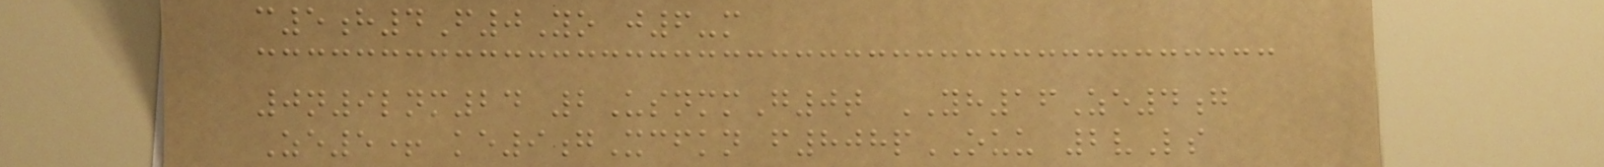c5h4F0Yo j6-m
0n9lnm24 2UsnmmG0t YH16Ze4g
Ze5+ ke9gXcfkn f808pOUU 2vLs
